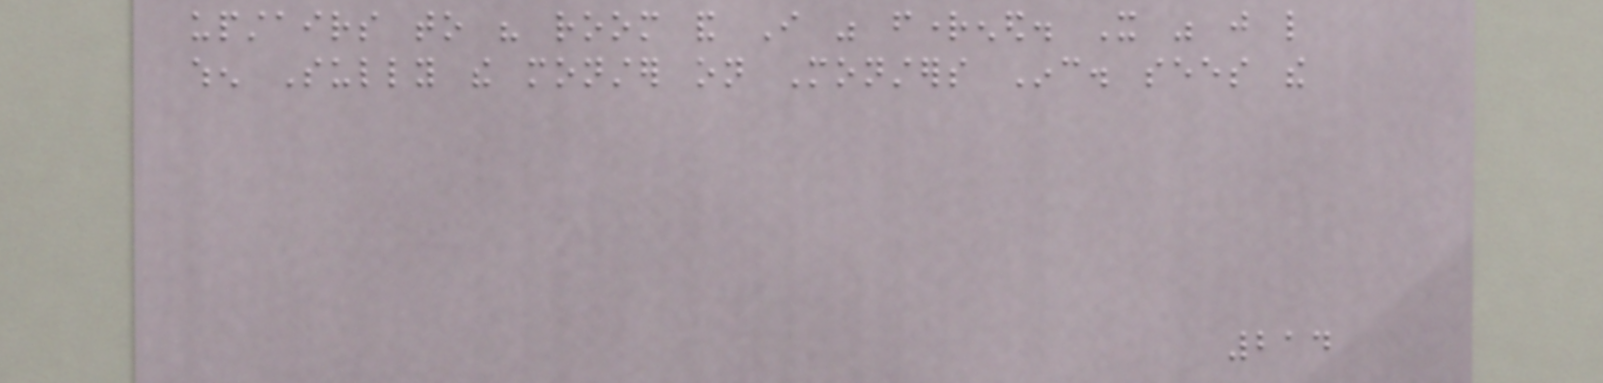upstairs to his room and I was frightened. It was just like
when Sully the monster on Monsters Inc. sees the
214
